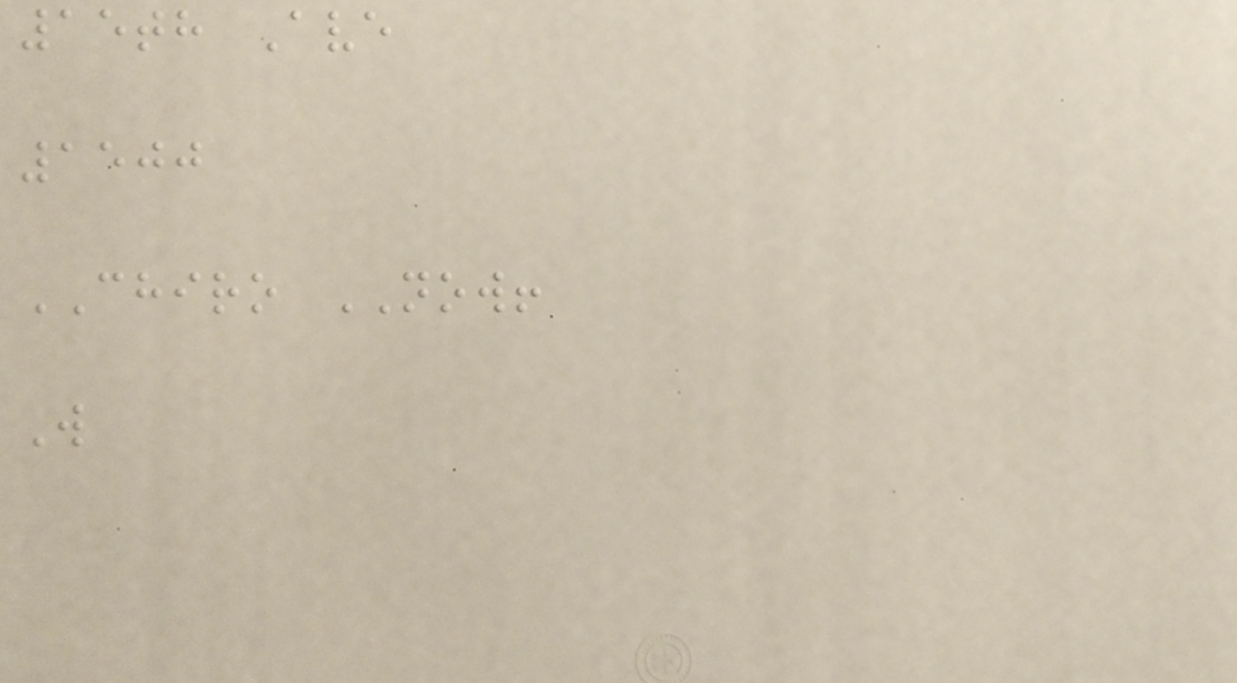15th Ave
1500
CHIRO NOW!
W
